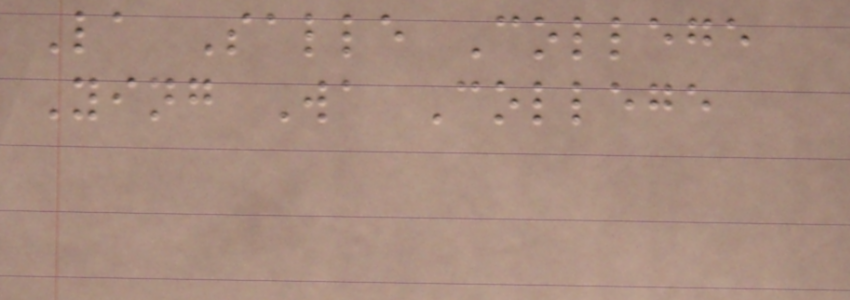La Salle College
Ying Wa College
